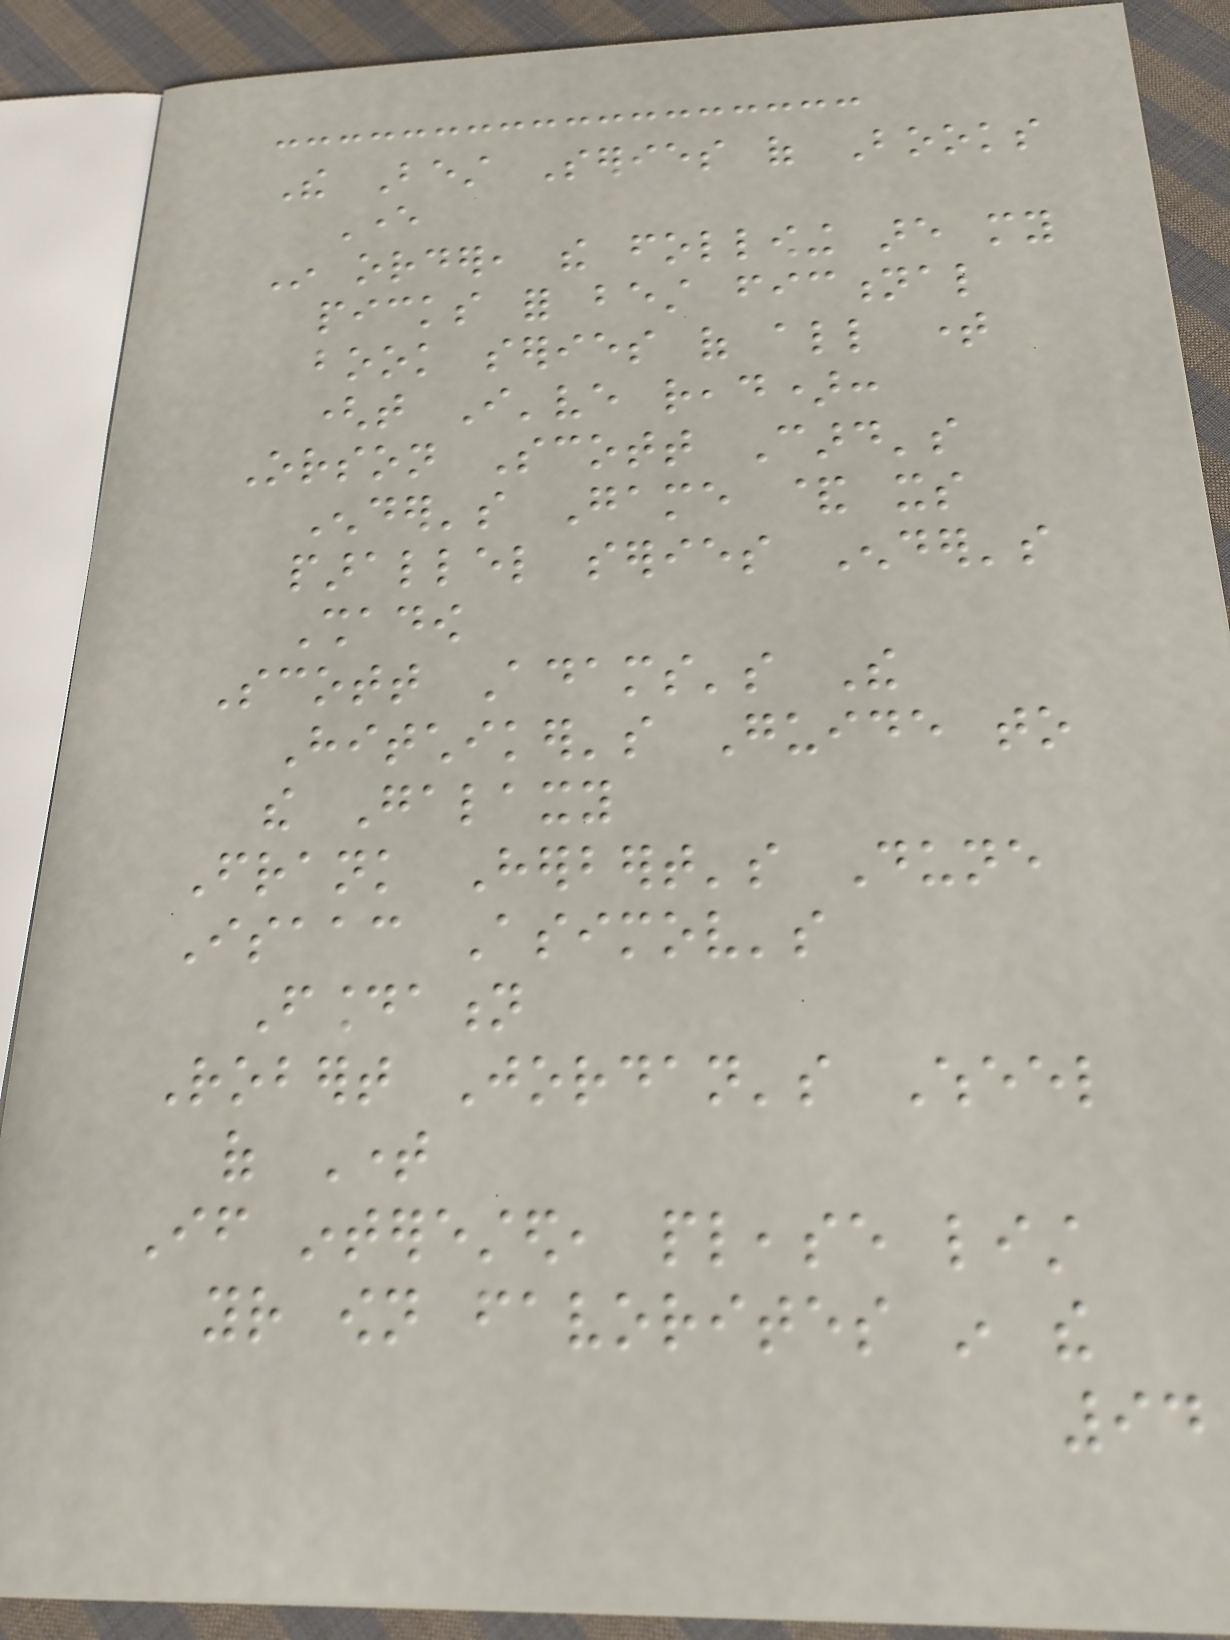The Best Series of Books
Ever
In order, the following are my
picks for best fictional
book series of all time
(that I've read):
Orson Scott Card's
Ender's Game & its
parallel series Ender's
Shadow
Scott Adams's The
Hitchiker's Guide to
the Galaxy
Frank Herbert's Dune
Isaac Asimov's
Foundation
Robert Jordan's Wheel
of Time
If interested, please list
your own favorites in the
94
